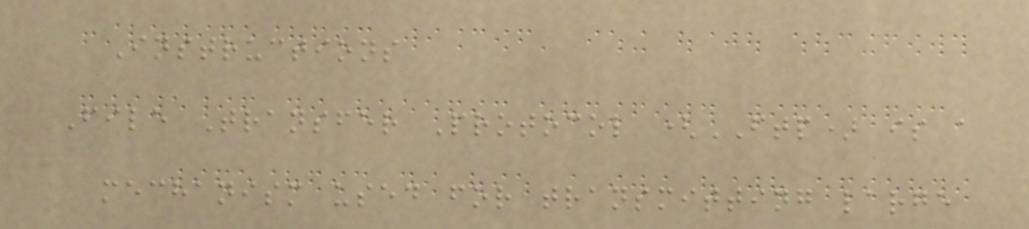Instructions
File Transfer Protocol (FTP) is a
mechanism used for transmitting large
